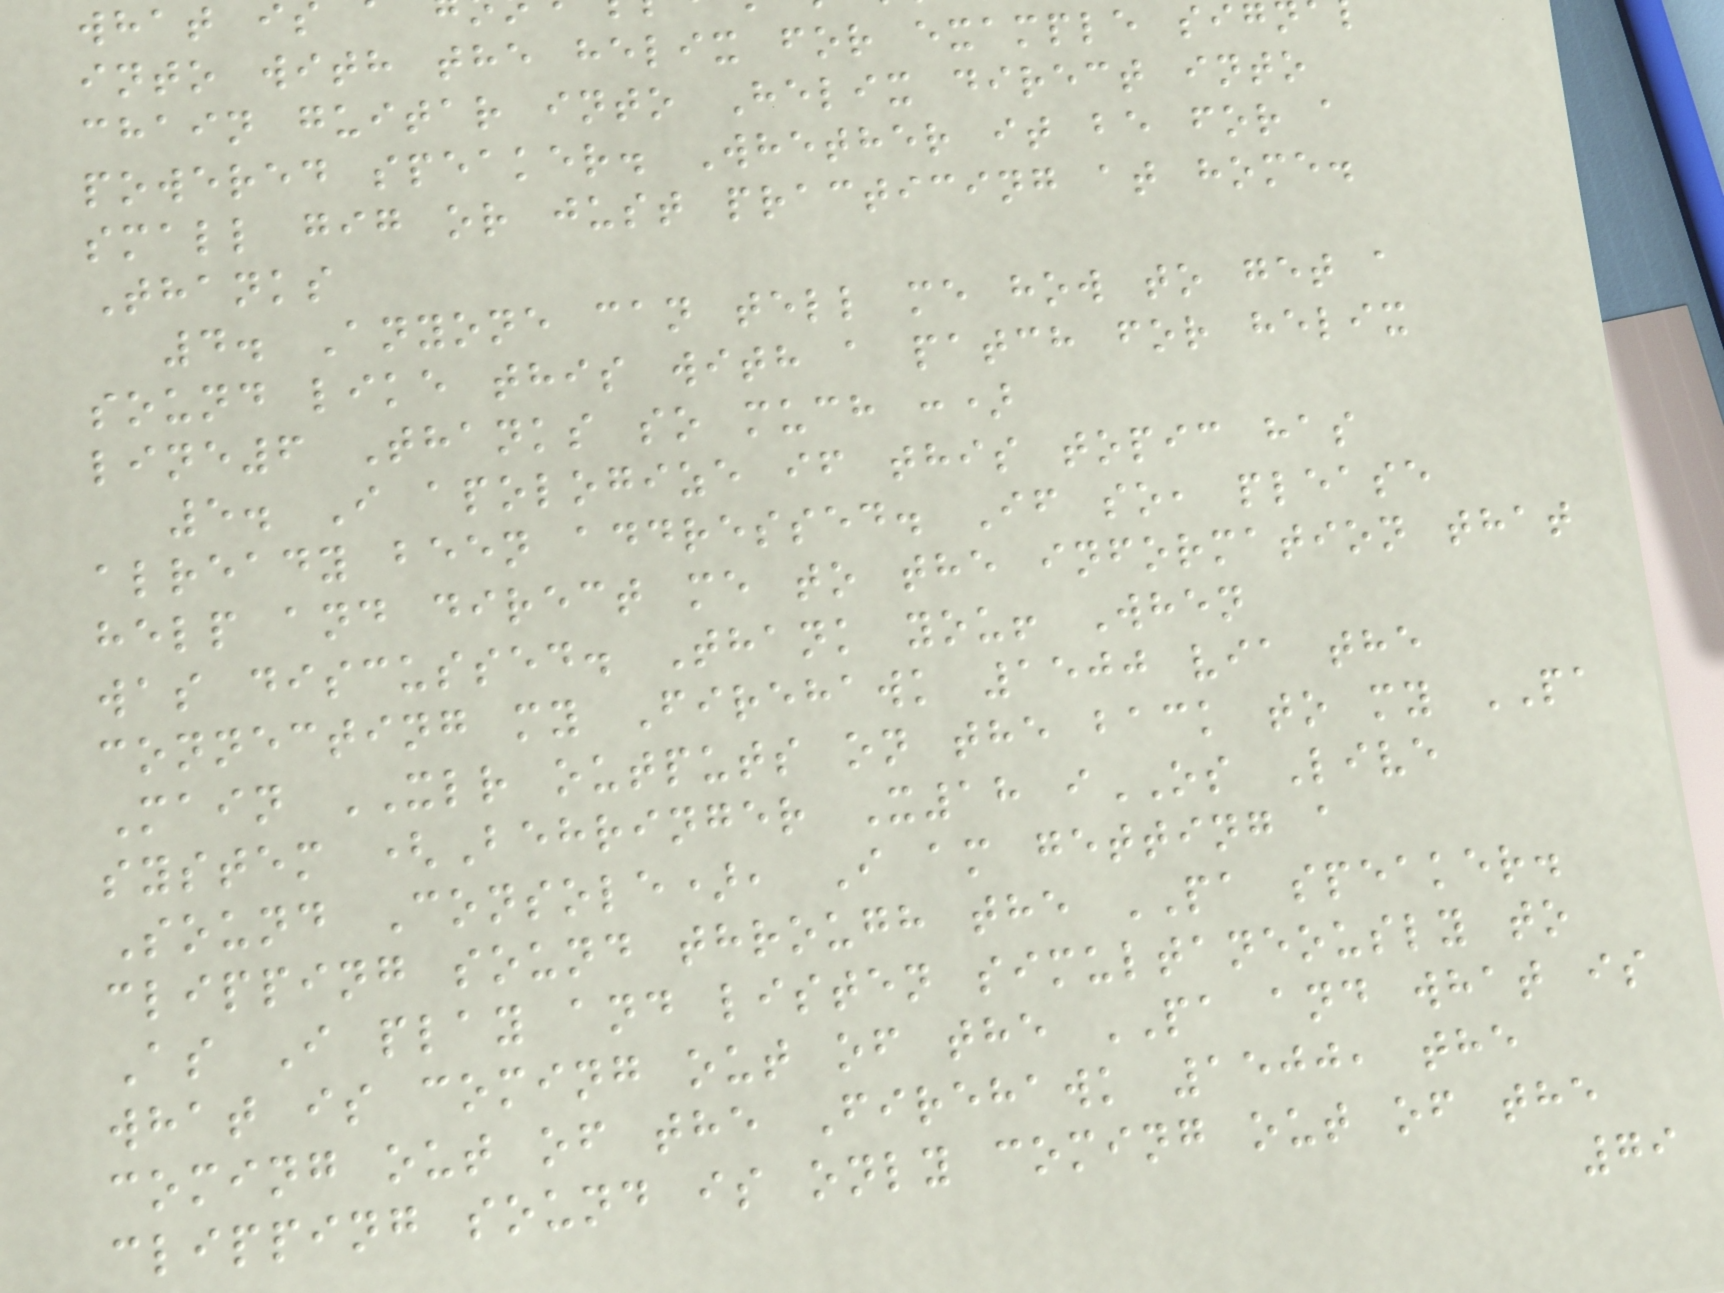into with the helix for example sig
chain guitar into Helix direct into
powered speaker. Whether it be for a
small gig or just practicing at home.
Thanks
4. Anyone can tell me how to get a
sound like this with a patch for helix
line6 Thanks so much :)
5. I apologize if this topic has
already been addressed. If so, please
help and direct me to the information that
was discussed. Thank you! When
connecting my Firehawk 1500 via the
Main XLR outputs on the back to my PA
system (Behringer X18 iOS Live
Sound Console), I am getting a
clipping sound through the PA speaker.
As I play and listen simultaneously to
what is coming out of the PA and what is
coming out of the Firehawk 1500, the
clipping sound is only coming out of the
79
